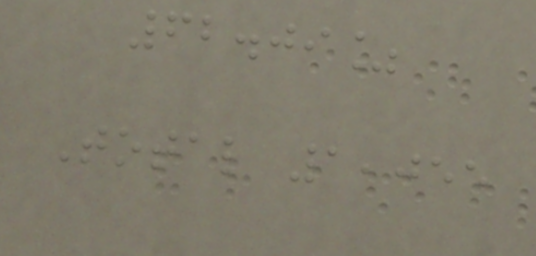62.09%
Total 1,055
